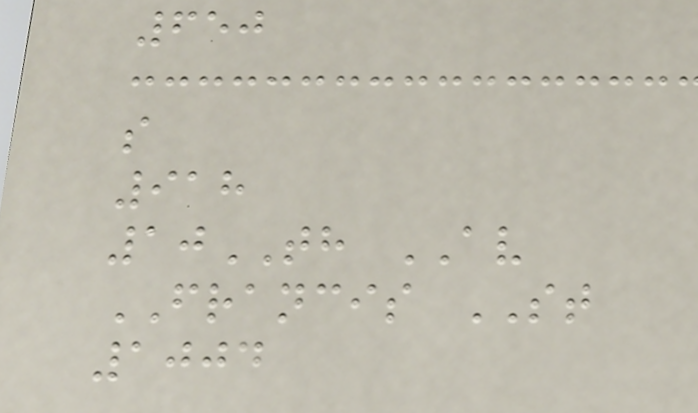650
s
918
10TH AV
FRANCIS ST
1004
